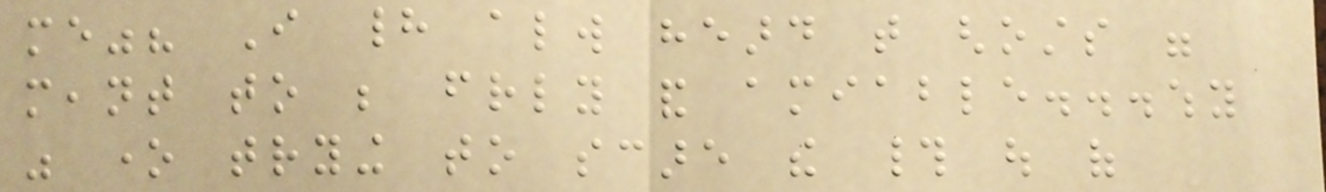me"? I had always heard that ghosts were
meant to be friendly and amiable...why
was one trying to scare the # out of
